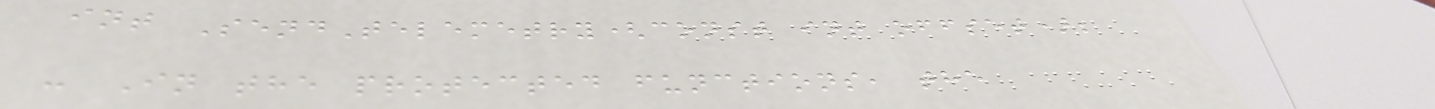int SendTelemetry(const int offset);
- In the protected functions, the
